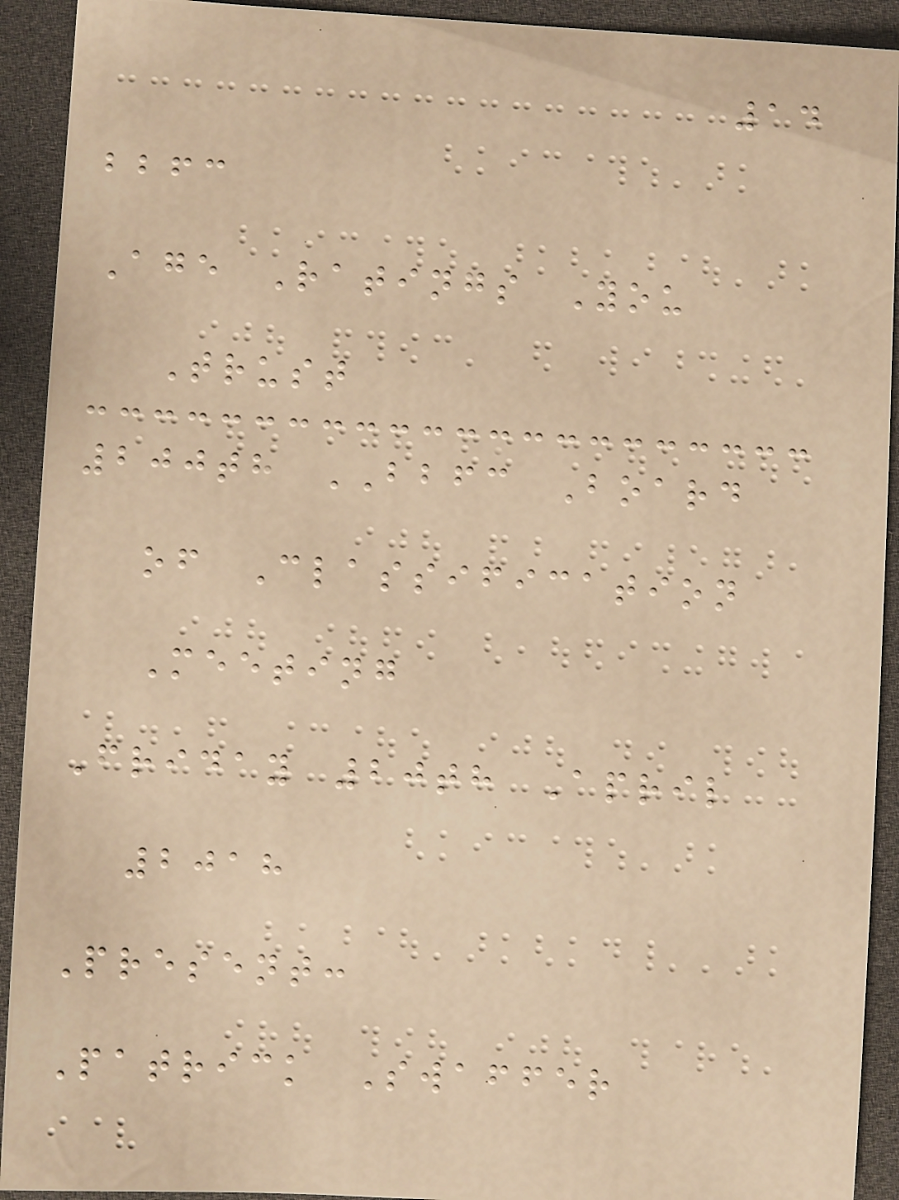14
bbfc
Age Ratings You
Trust
200th BBFC Board
of Classification
Meeting
Friday 20th April
2018
Present:
Patrick Swaffer
